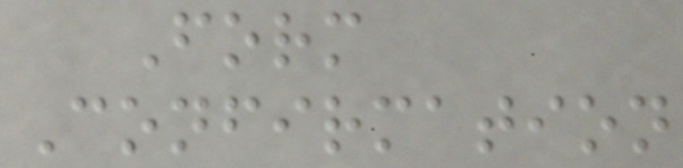Form
Confirmation
